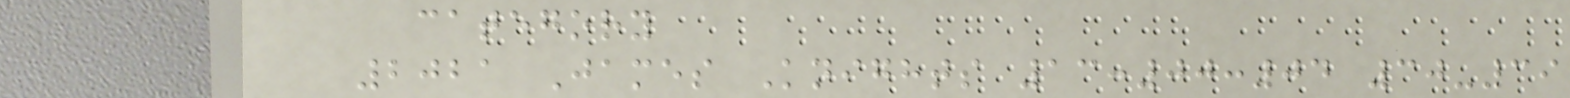category
2021 James Knights 13:00:04 30-39
